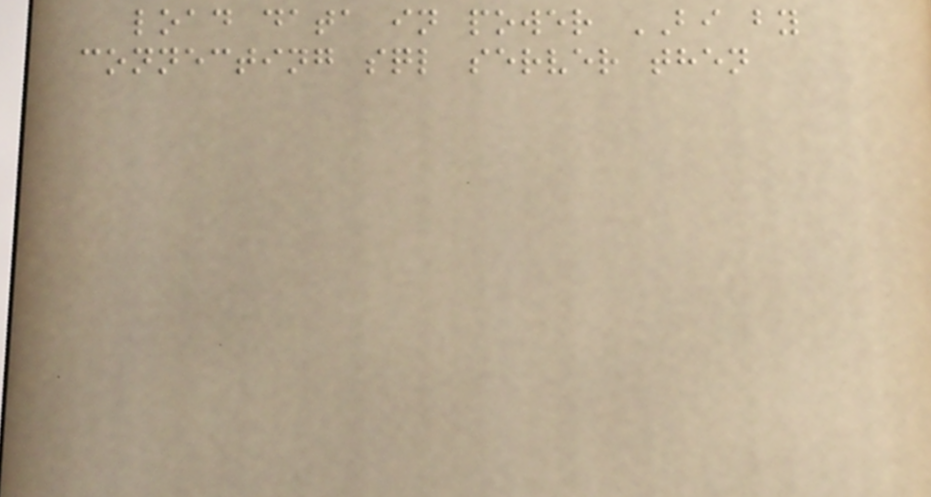load data in power BI by
connecting sql server then
